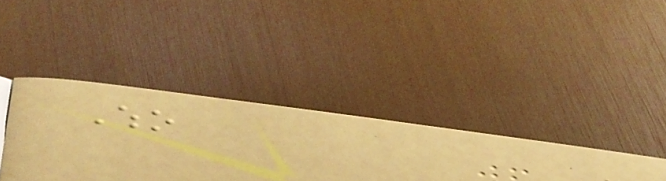Who
